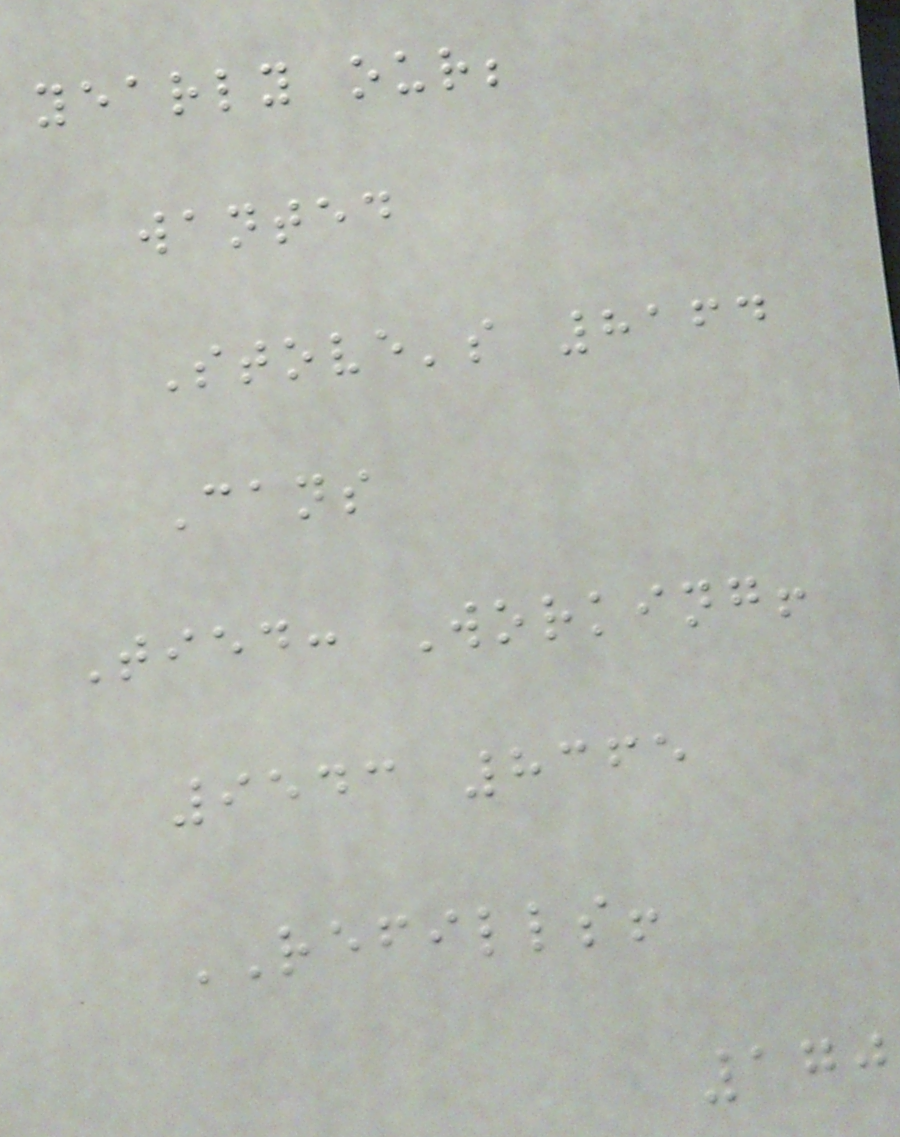yearly our;
wanted
Stove's 8164
Cans
Tied: Working!
9543 8365
REFILLS!
170
